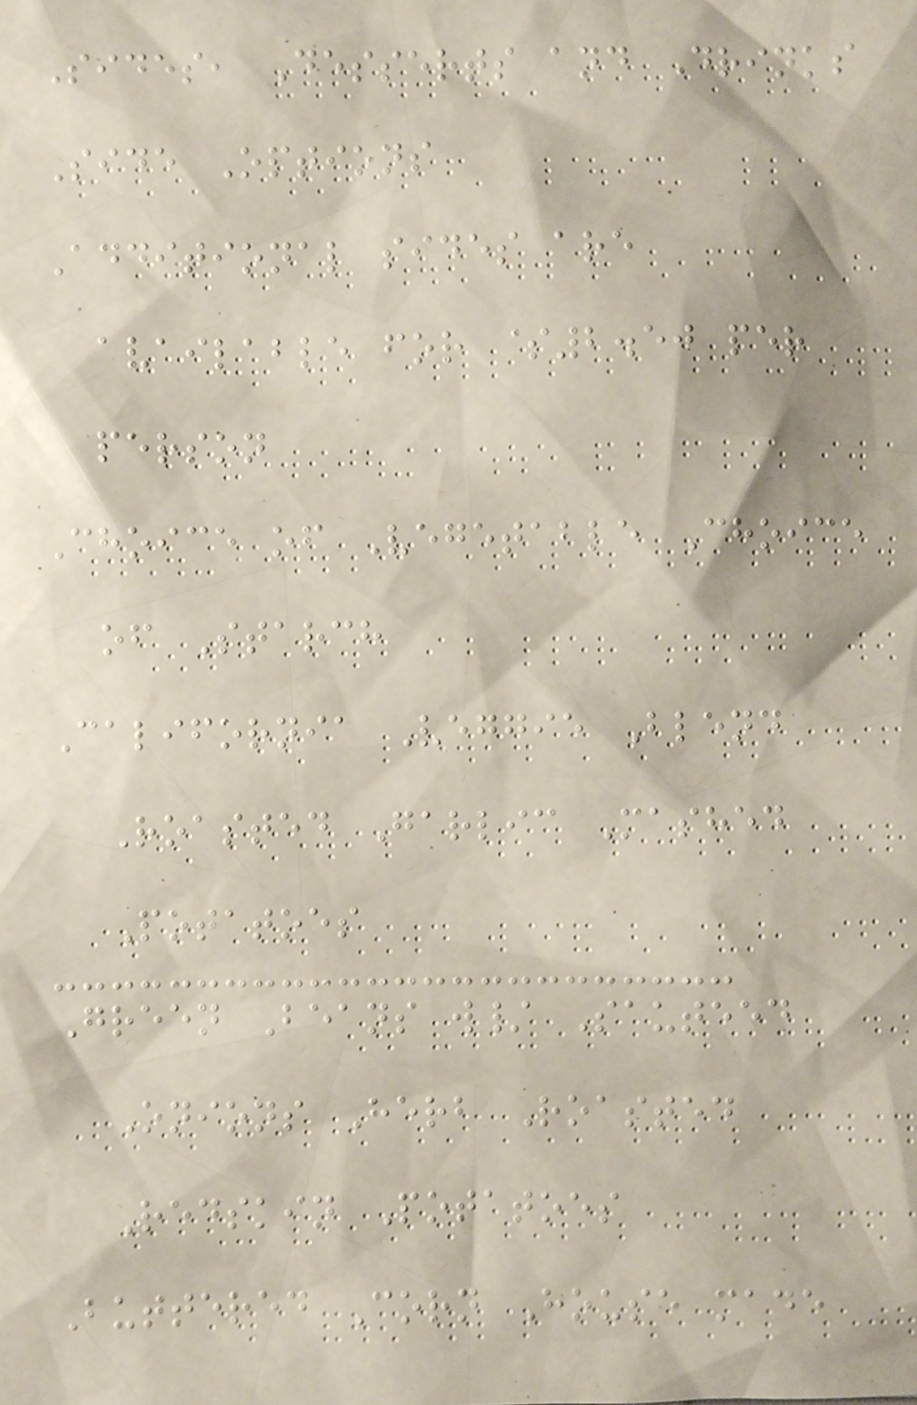Sides, Desserts and Drinks
Side Options
Additional sides are
available for $2.50 per
person
Choice of Vegetable Choice
of Starch
California Veggie Blend
Roasted Garlic Mashed
Potatoes
Green Beans w/ Sauteed
Onions Herb Roasted
Redskin Potatoes
Buttered Corn House made
